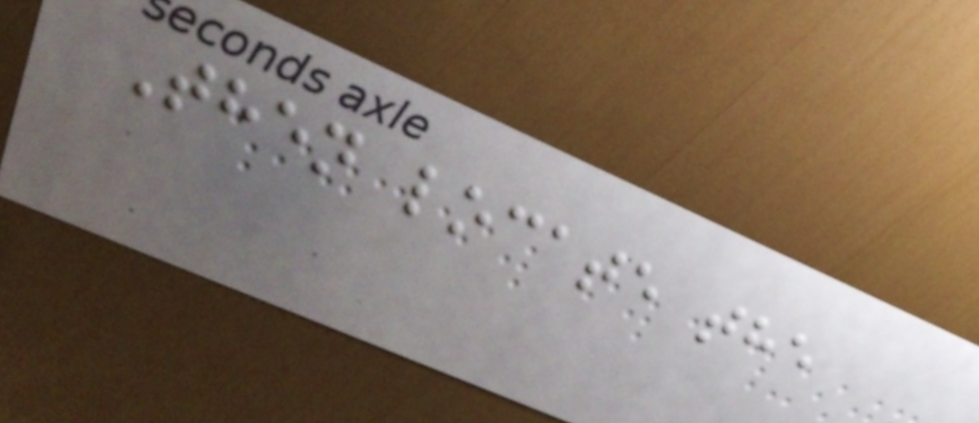Then locate the
